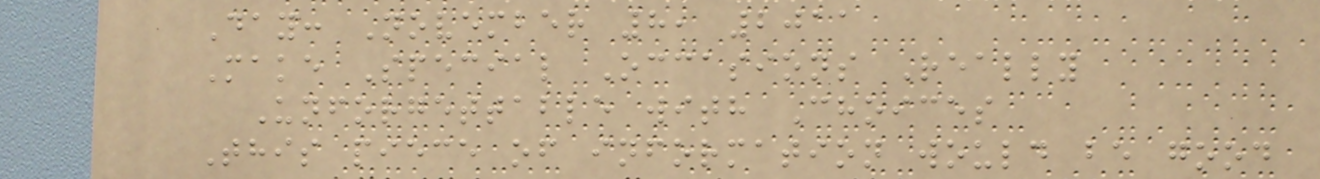Day: November 8, 2011
Make Special Occasions Really
Unforgettable with Choices
This piece of information would be good
